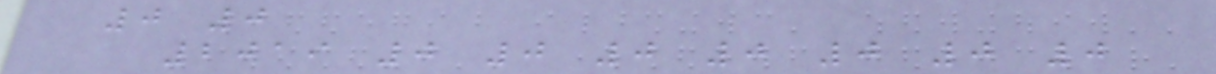0 0
2019 0 0 0 0 0 0 0
